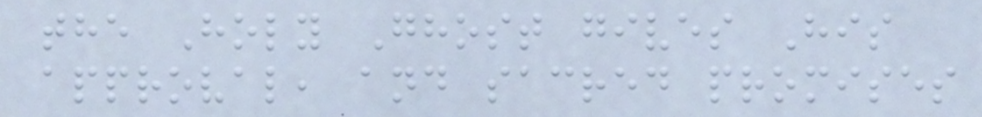the Holy Ghost gives His
approval, and sacred promises
